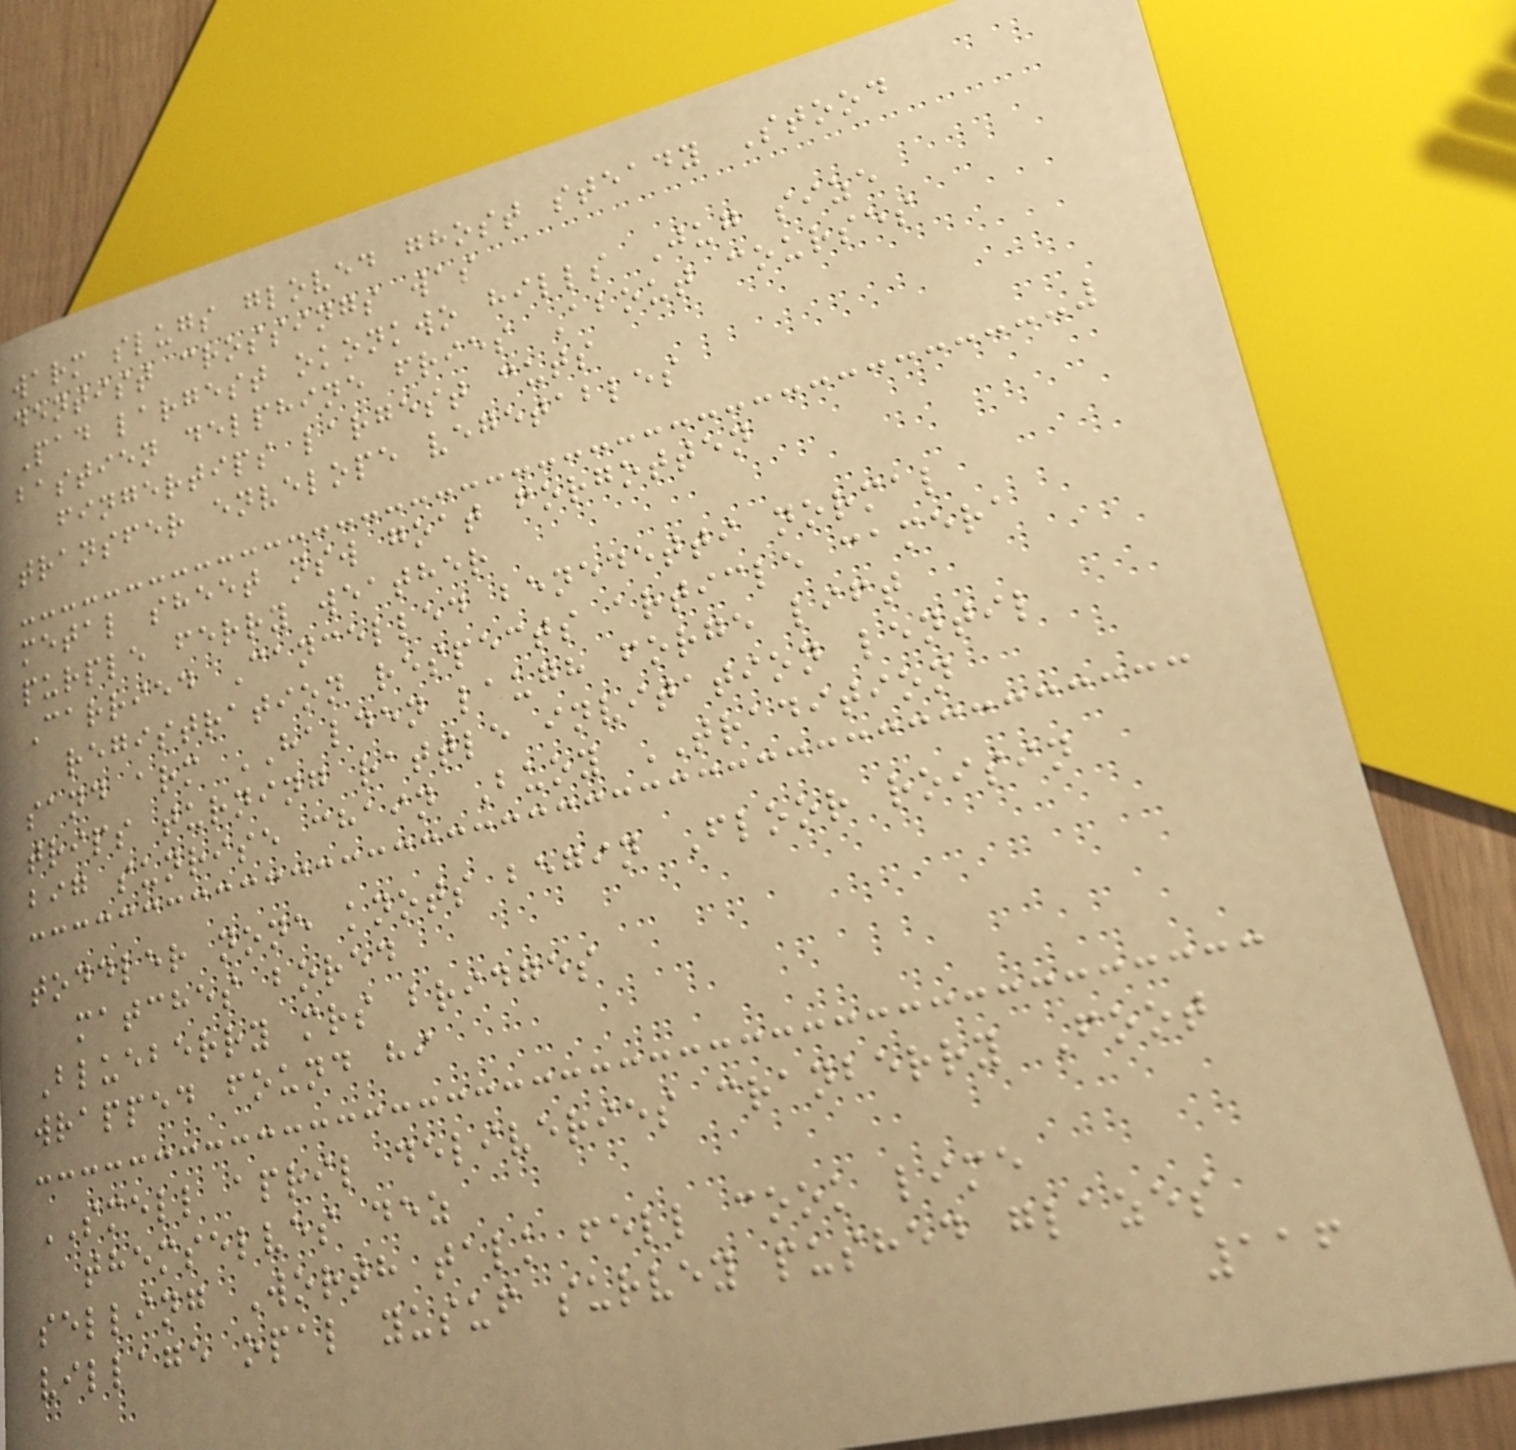warm slugs gloved ghost steady Stood
dentist crossings was
Pad largest okonkwo hills Jug size
bastien delphine fries About courses
fingertips largest cuts
transfer envelope vegetables
metal sheet nsw goat forgotten
purple ferry weather
Carried Cancelled benedetti normal
registration respects article camera
sand arm HALDEN laugh forge lift
trips turning rattle invitation lentil
big sunrise chain Buoy TRADITION
toddler none knots begin Floor roisin
matches bored
Blueberry mrs bridges
wrapped found hi
SMELL april deliveries cranberry Foot
themselves dez
selling Worth talk fell cook lime
village opal yusuf survey pushed glazes
116
